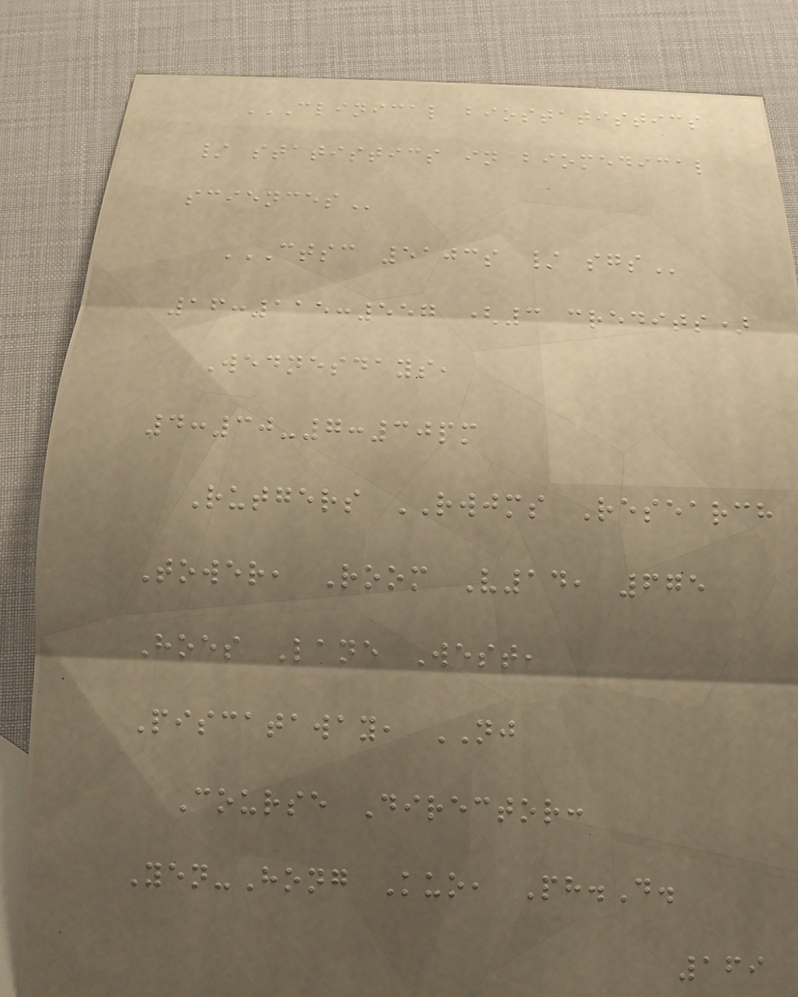CLINICAL BIOSTATISTICS
/ STATISTICS IN BIOMEDICAL
SCIENCES
CTSC 5103S / SGS
16:115:557 (3 credits)
Wednesdays,
4:30-7:30pm
Rutgers RWJMS Research
Tower, Room V14, 675
Hoes Lane West,
Piscataway, NJ
Course Director:
Yen-Hong Kuo, Ph.D.
169
